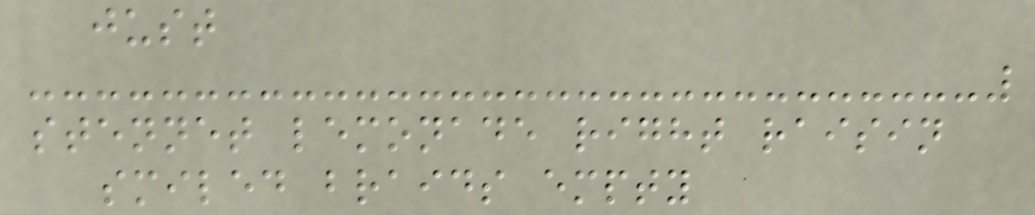just
stennet lemonade right raisin
smiled braids empty
